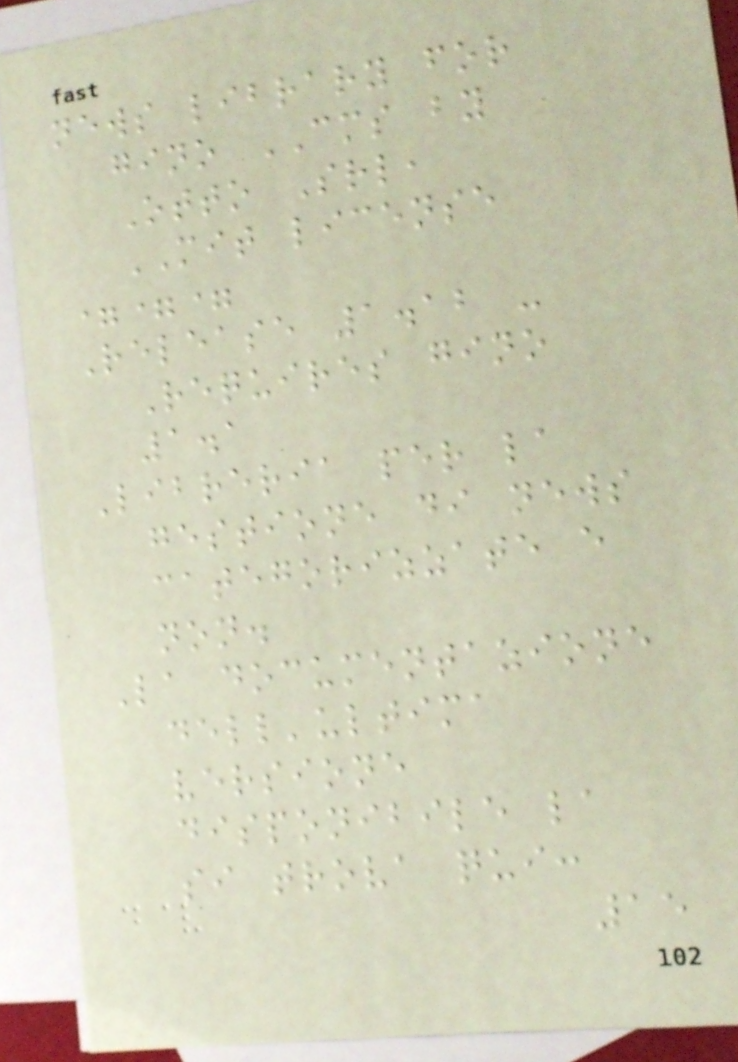news library for
gino CMS by
Otto Srl,
MIT license
===
Release 1.12 -
Requires gino
1.1
Libreria per la
gestione di news
categorizzate e
non.
La documentazione
dell'ultima
versione
disponibile la
si trova qui:
15
